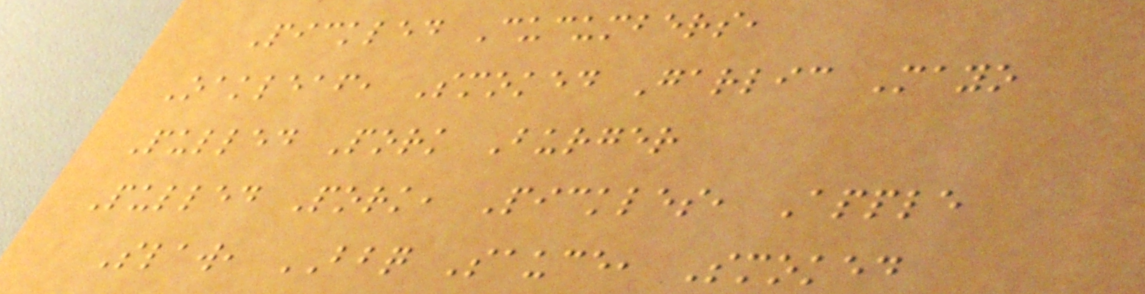Pickled Cucumbers,
Oakleaf, Smoked Garlic Mayo
Pulled Pork Burger
Pulled Pork, Pickles, Apple
Slaw, BBQ Sauce, Smoked
